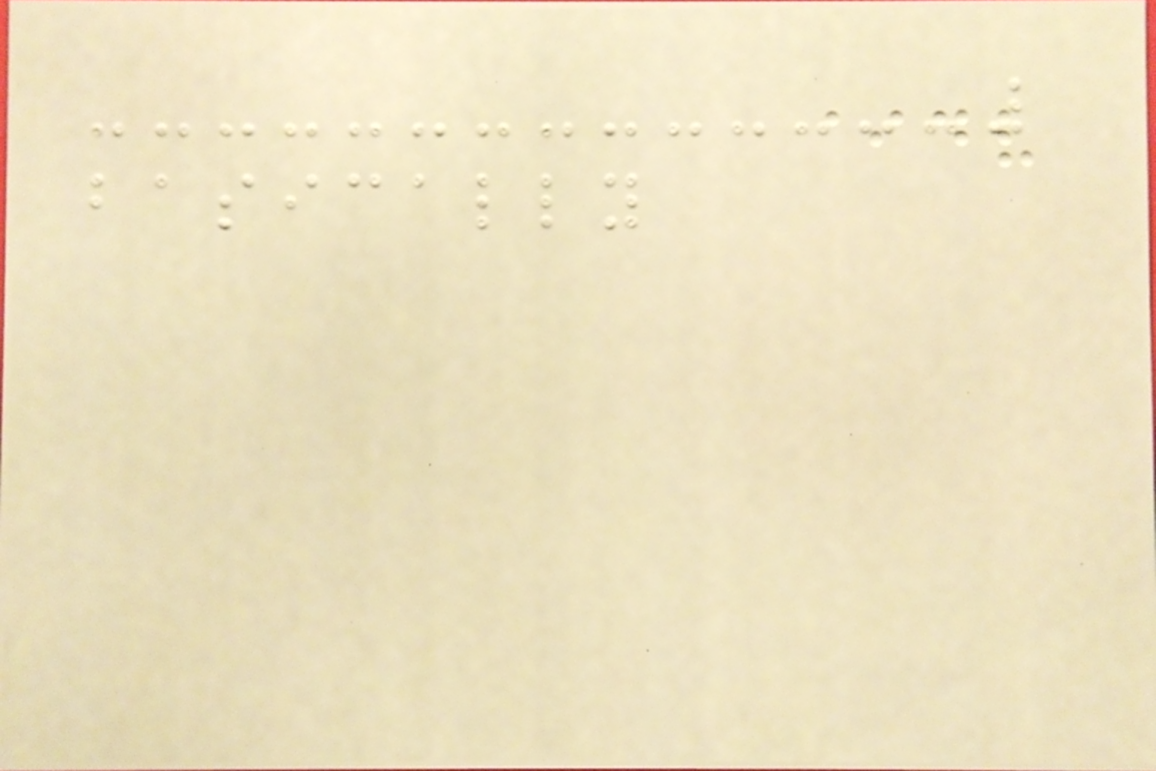basically
